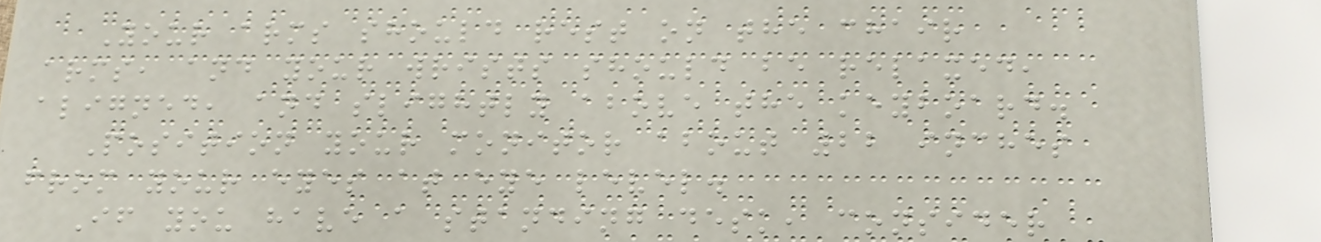Your arms should rest on the chair
arms, and your wrists should be relaxed,
aligned, and slightly above the keyboard.
Position your monitor about 22 inches
from your eyes at eye level.
If you have a standing desk, consider
